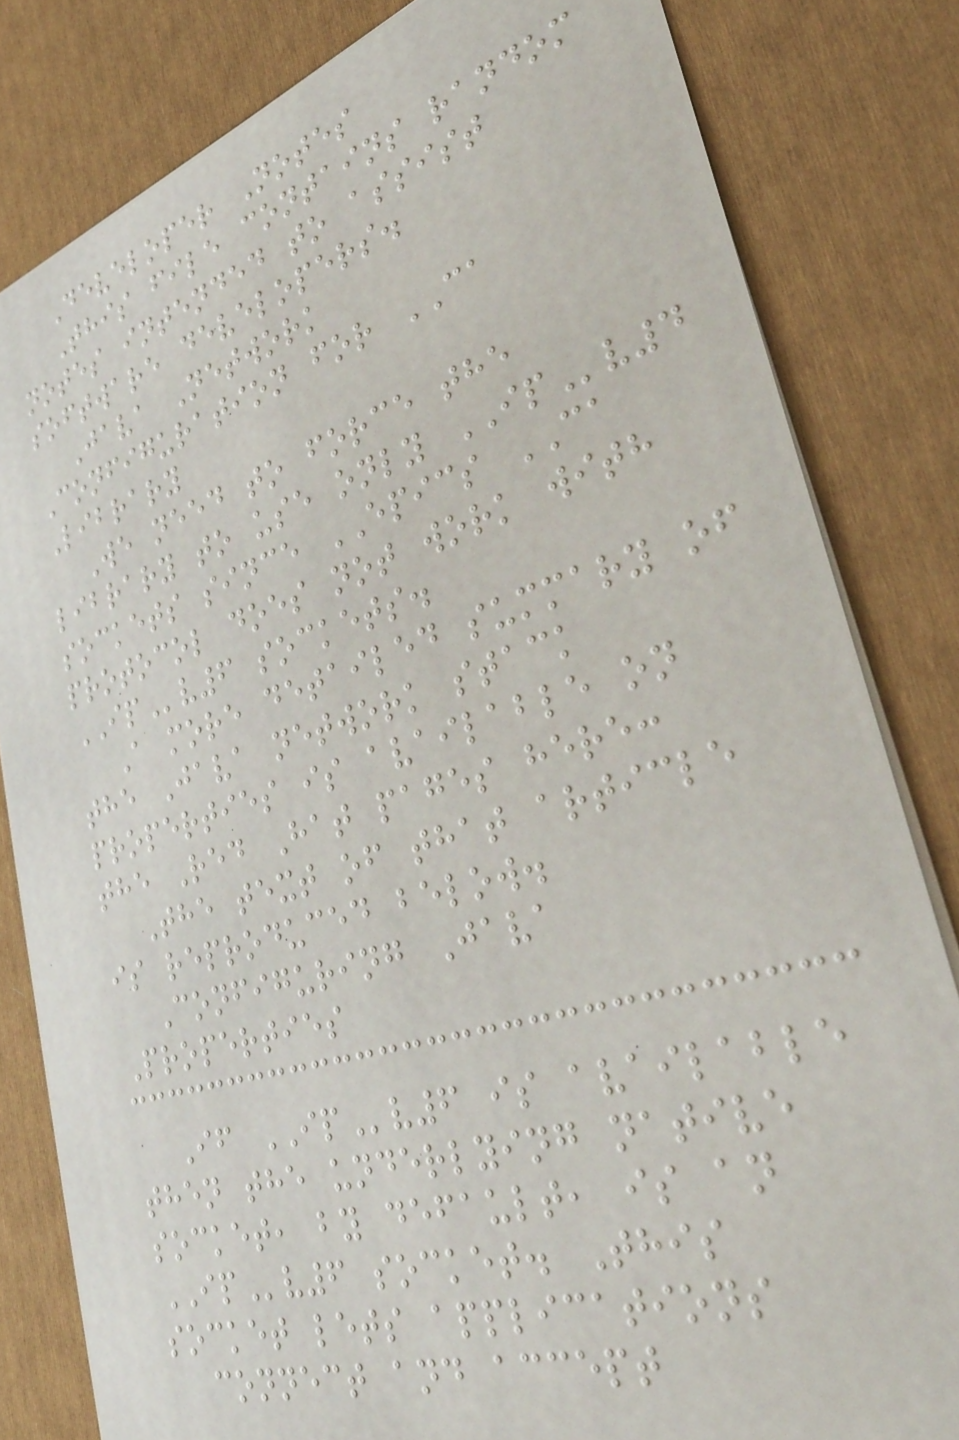Developer Notes
This file contains random
notes intended to assist
software developers.
Java Network
Configuration for CA
Library
We need to force the
library to use only IPv4
sockets since EPICS CA
protocol does not work with
IPv6 sockets.
A more detailed summary of
the Java network stack
properties is available on
the Red Hat pages here:
The text of that article
is reproduced below.
Configuring Java
Properties
If IPv6 is available
then the underlying native
socket, by default, is an
IPv6 socket. This
socket lets applications
connect and accept
